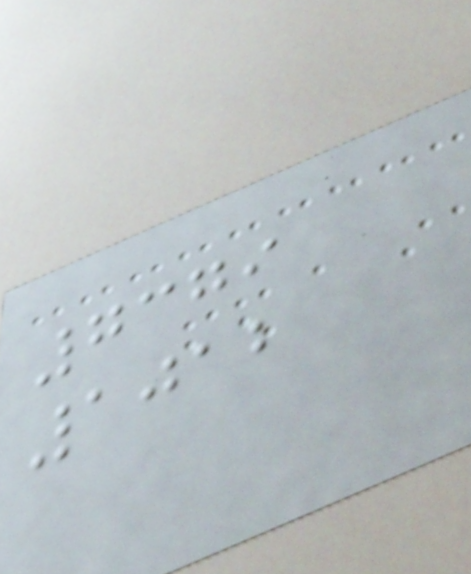7379
1012
